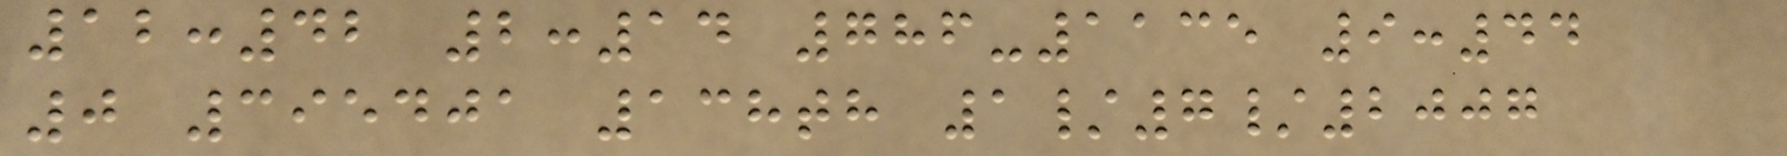12:42 2:14 786-1135 9:44
0 395401 138th 1/7/2007
